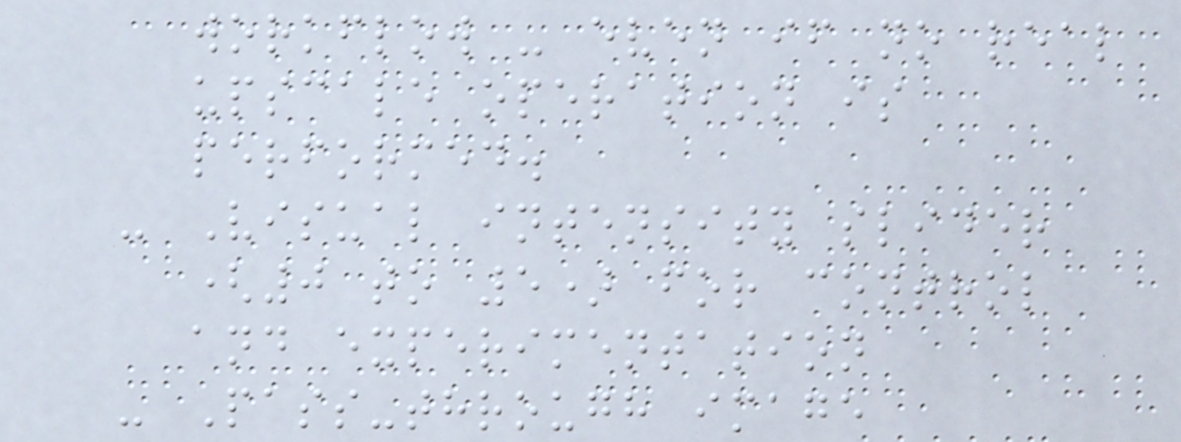workflow - even if no real
upscale operation is
performed.
- Visual intensity slider
(0 to 5) for control
and experimentation
- Pass-through image
